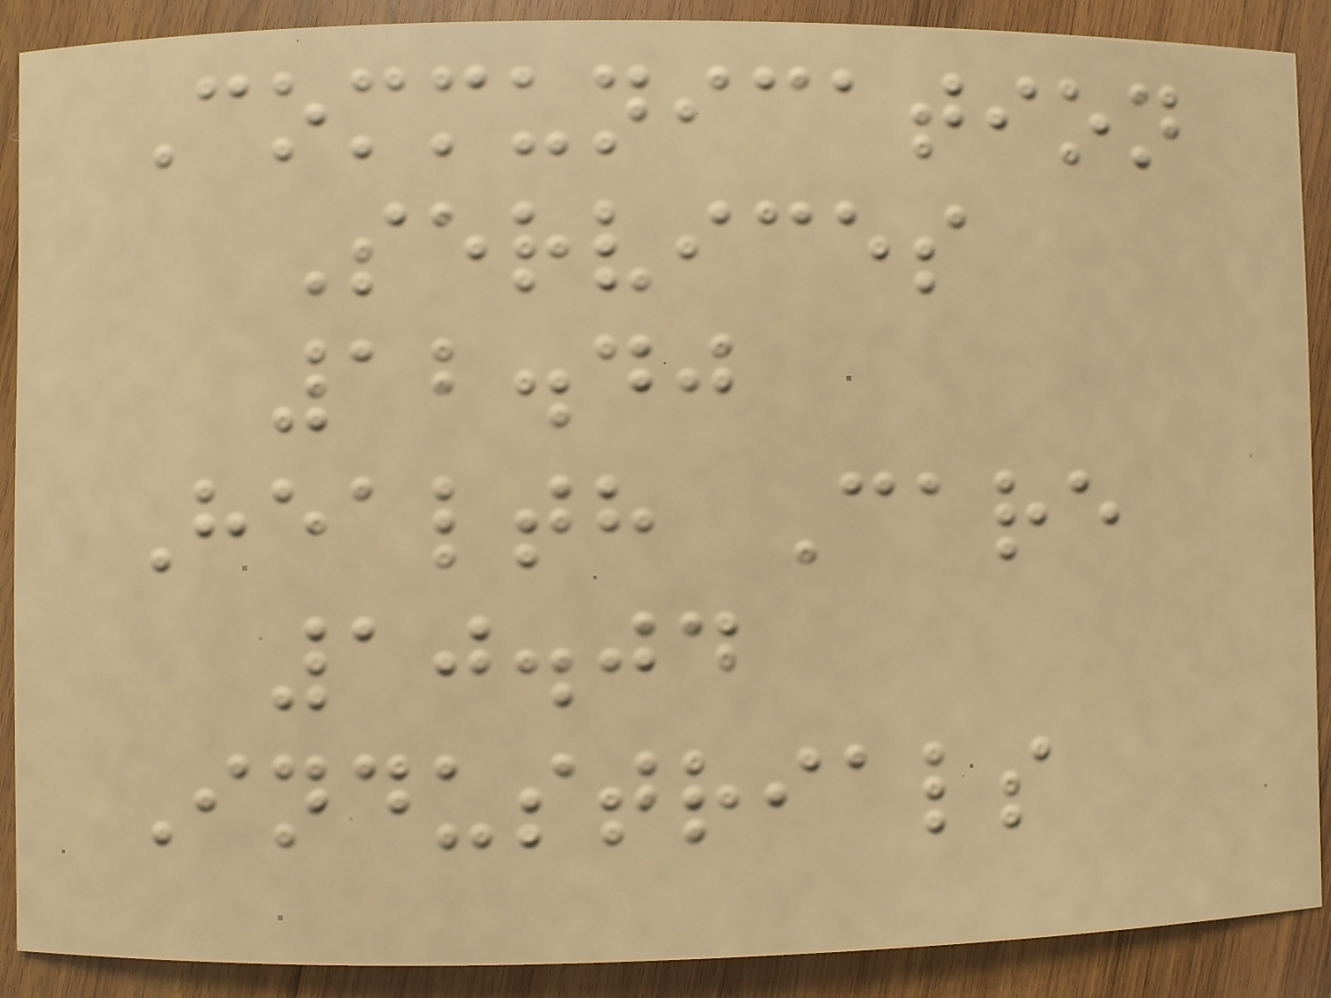Communication
Services
12.40
Health Care
10.04
Industrials
